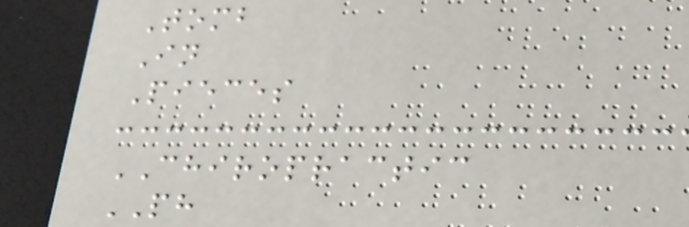Tomb
In
Pieces
CHIROPRACTIC
PH
